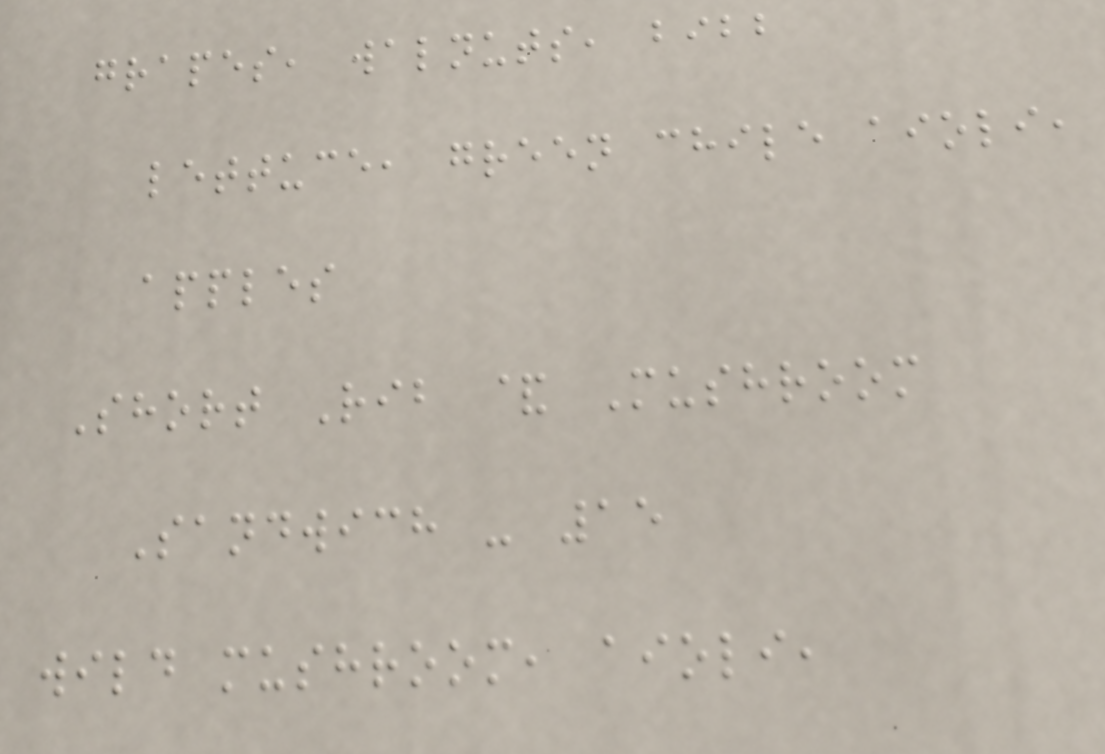grapes, walnuts, bibb
lettuce, green chile aioli,
apples
Short Rib & Mushroom
Sandwich - 15
wild mushroom, aioli,
